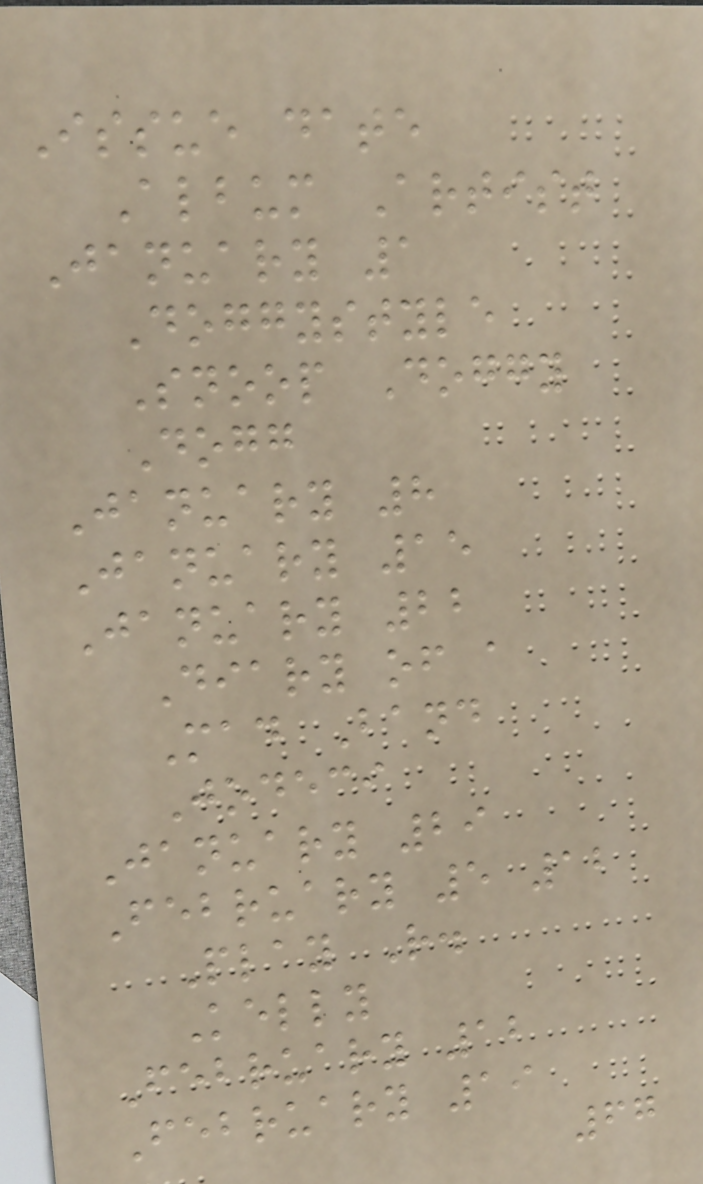Issue date
Album Artist
January 1
Doggystyle
Snoop Doggy
Dogg
January 8
January 15
January 22
Diary of a
Mad Band
Jodeci
January 29
February 5 12
Play R.
Kelly
February 12
February 19
67
